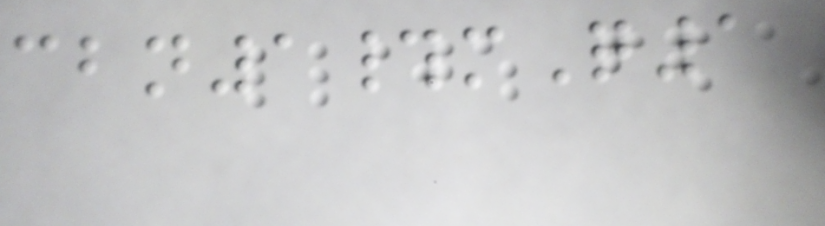cbn1#mQ1
